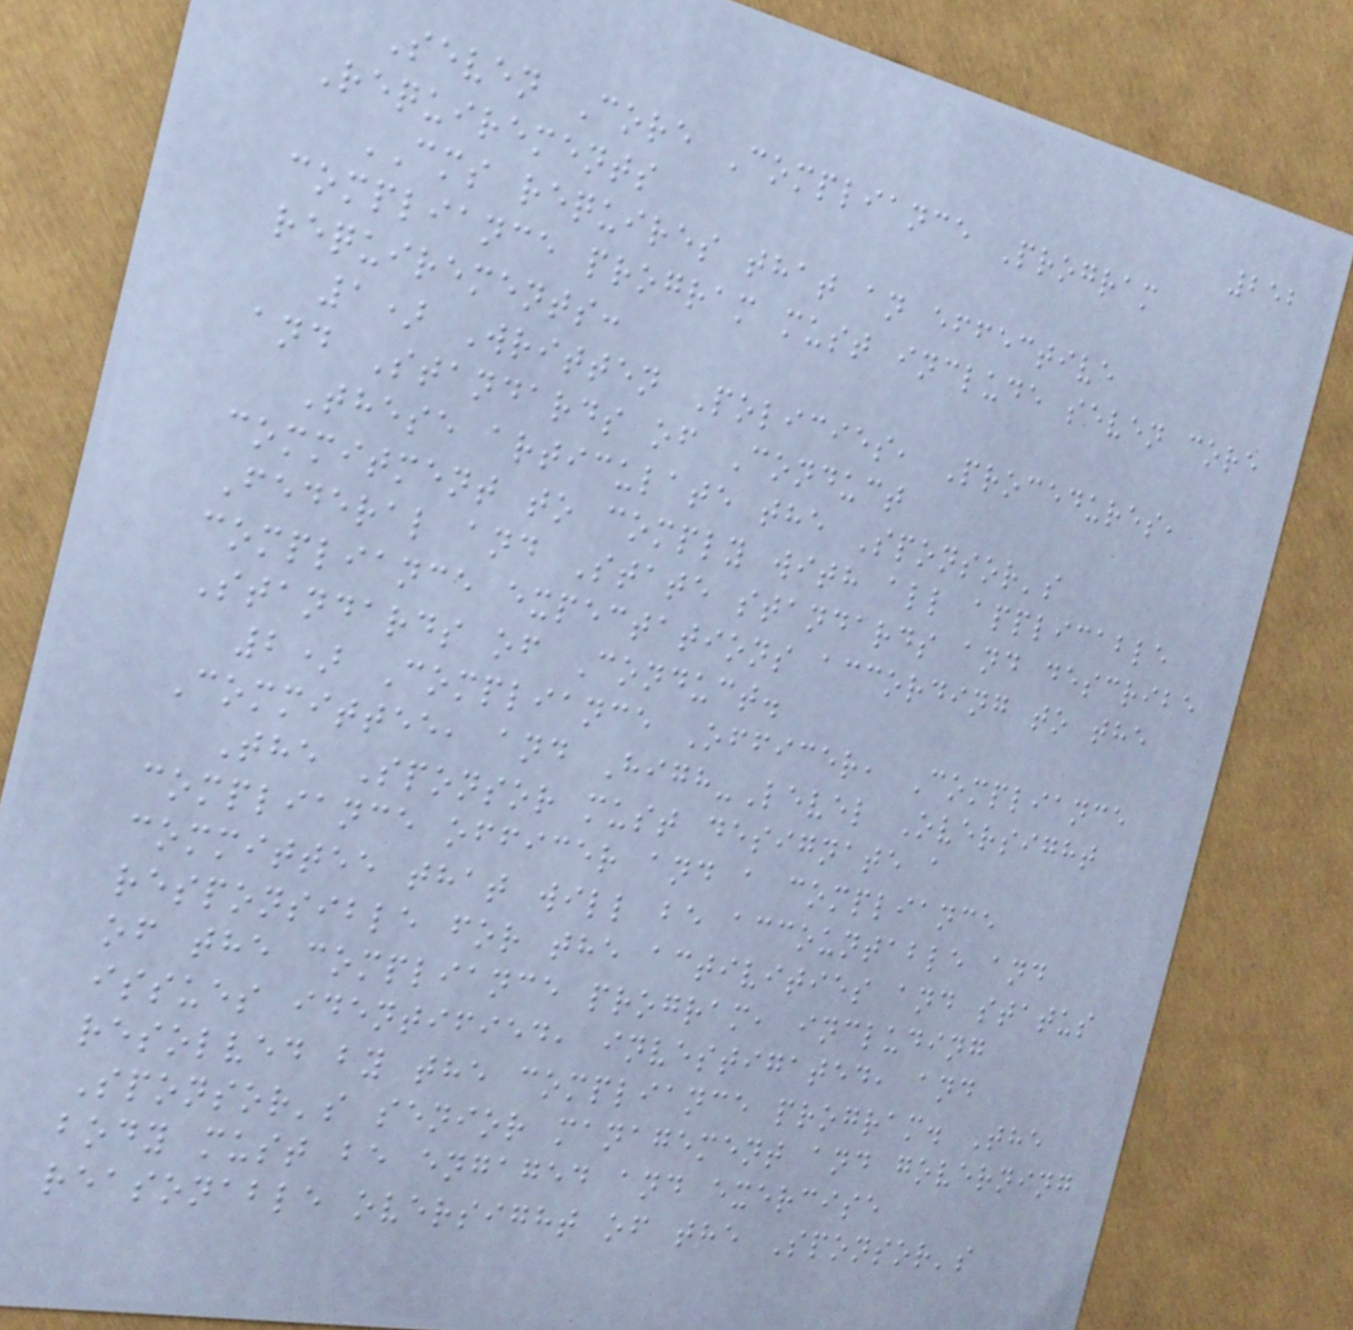252
Seven Core Compliance Program
Requirements
CMS requires that an effective
compliance program must include seven core
requirements:
1) Written Policies, Procedures,
and Standards of Conduct
These articulate the Sponsor's
commitment to comply with all applicable
Federal and State standards and describe
compliance expectations according to the
Standards of Conduct.
2) Compliance Officer, Compliance
Committee, and High-Level Oversight
The Sponsor must designate a
compliance officer and a compliance
committee that will be accountable and
responsible for the activities and status
of the compliance program, including
issues identified, investigated, and
resolved by the compliance program. The
Sponsor's senior management and governing
body must be engaged and exercise
reasonable oversight of the Sponsor's
